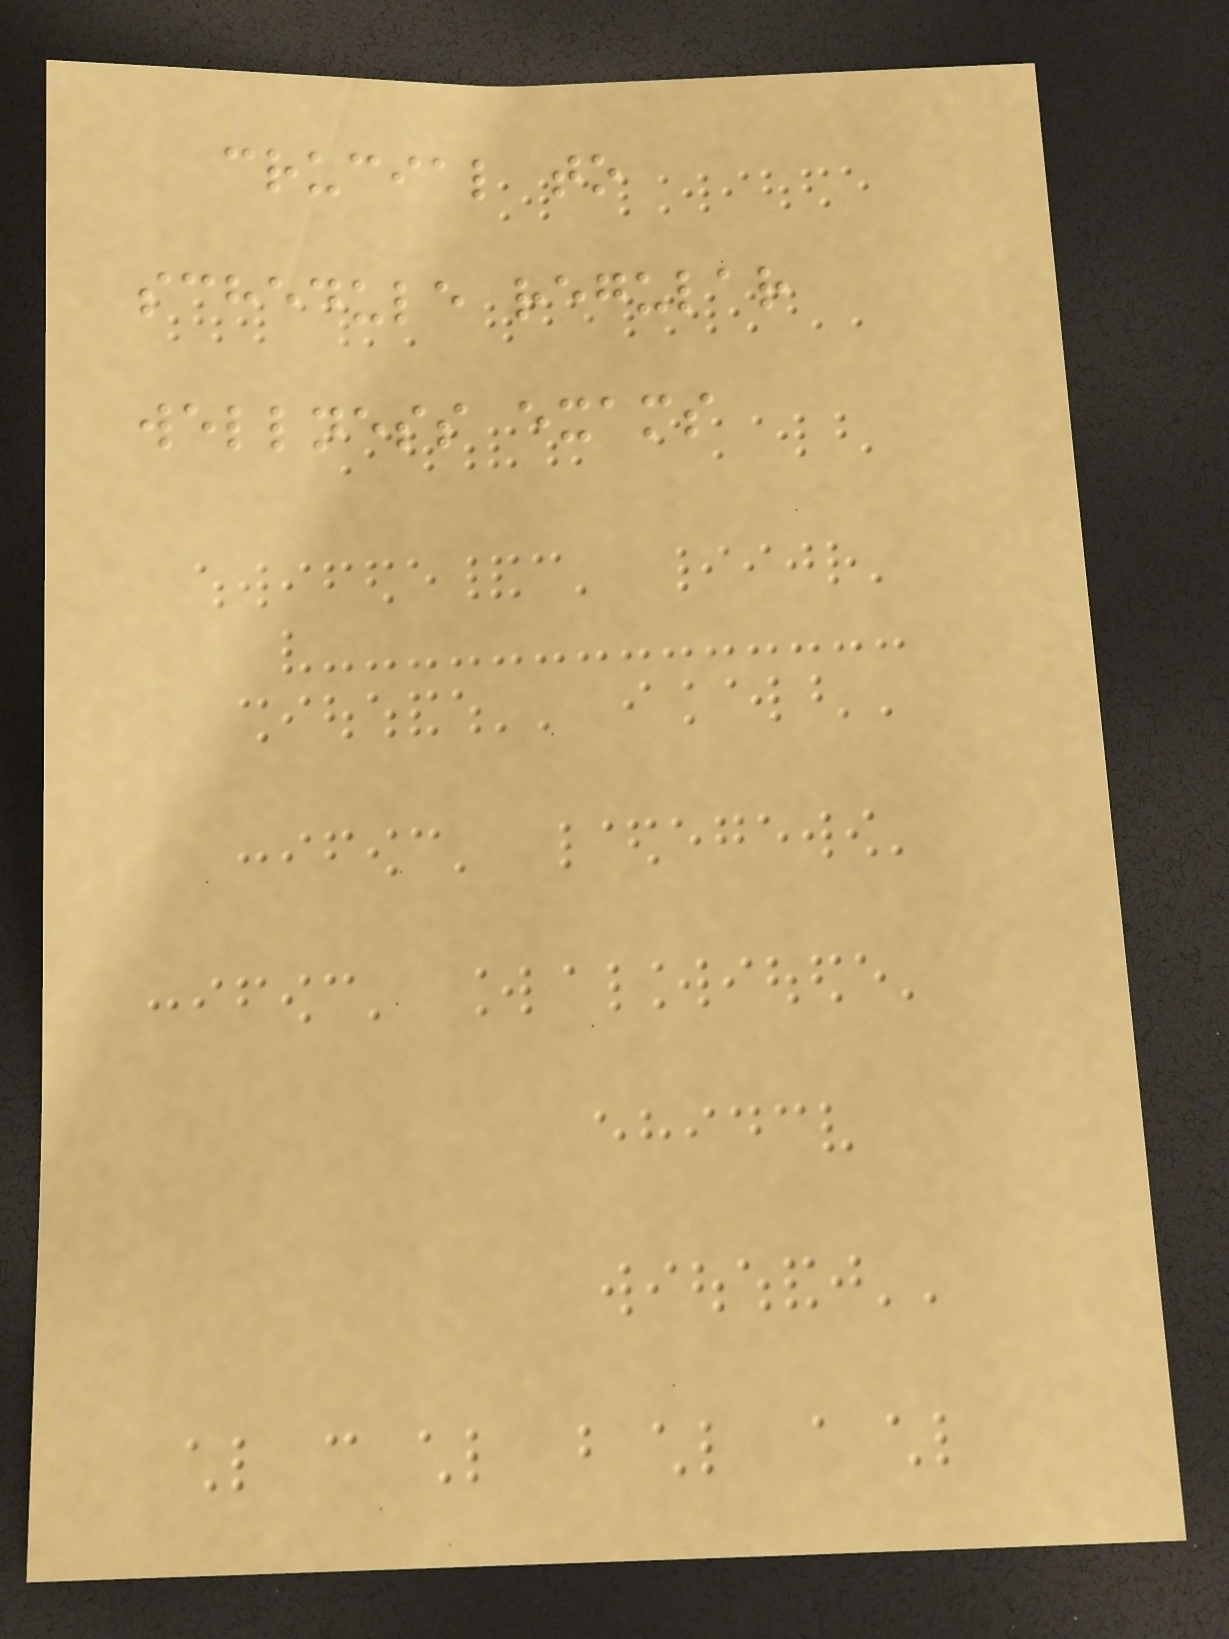crucial to
schedule regular
wellness exams
